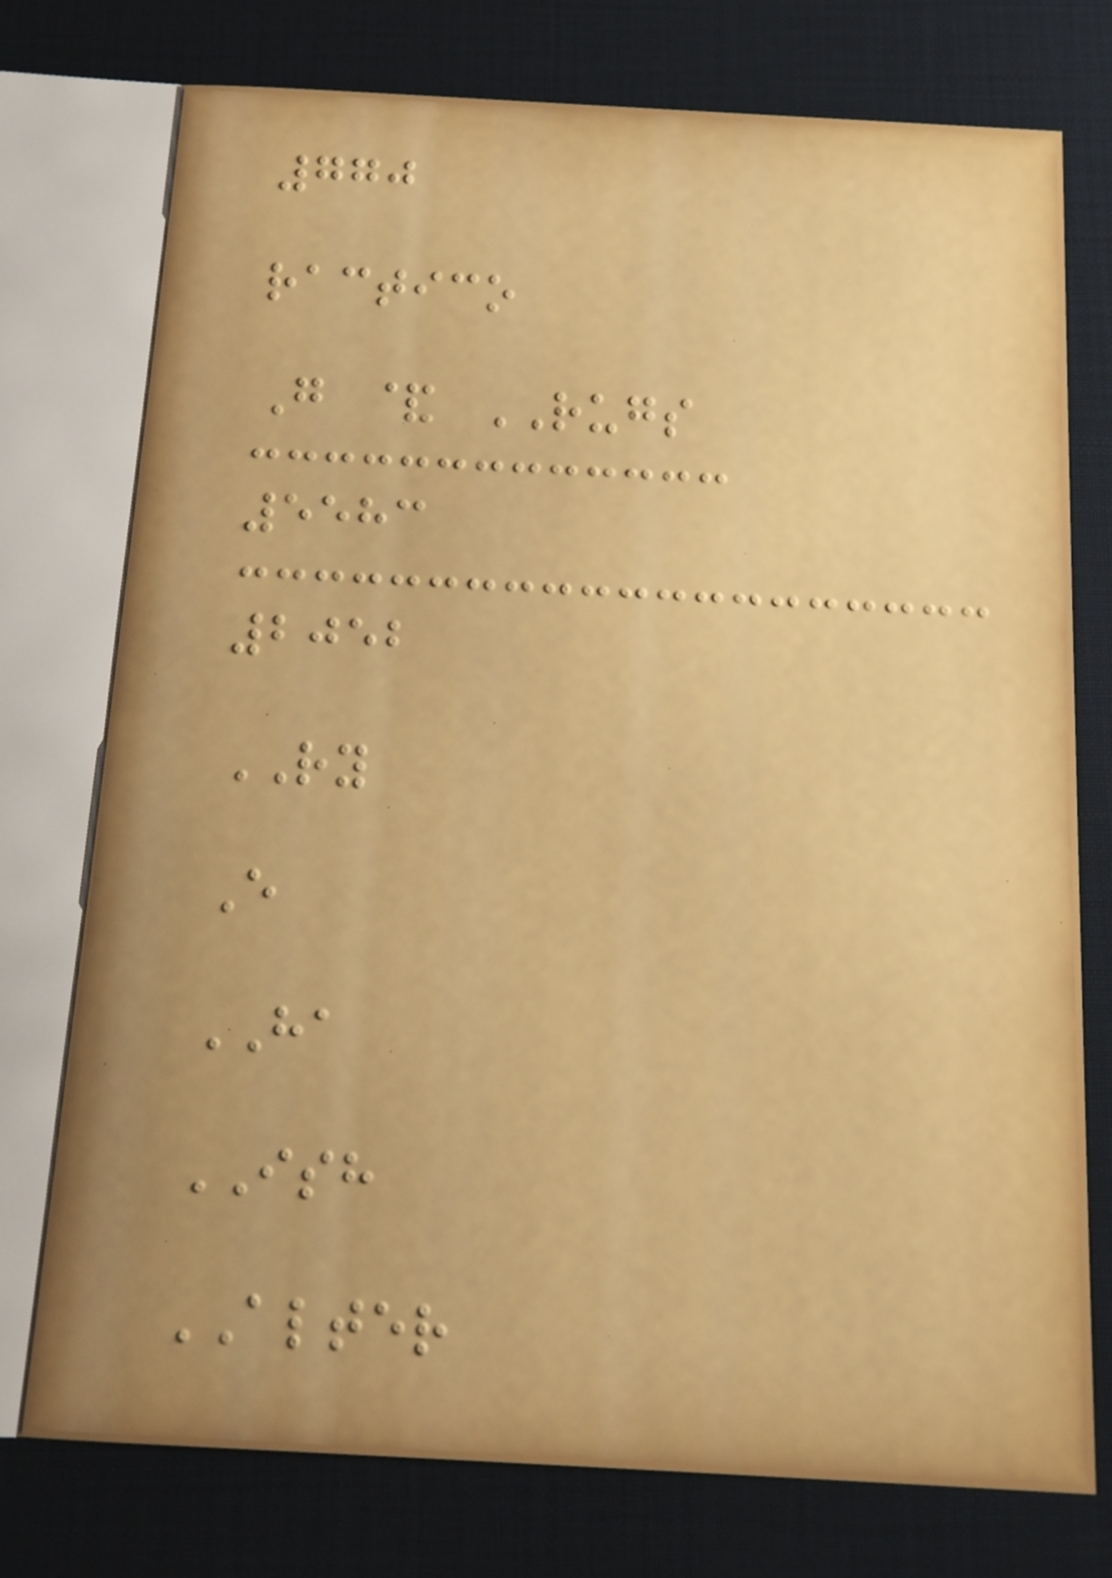770
ractico
G & RUGS
5583
2052
RY
E
HA
ISH
ALTER
